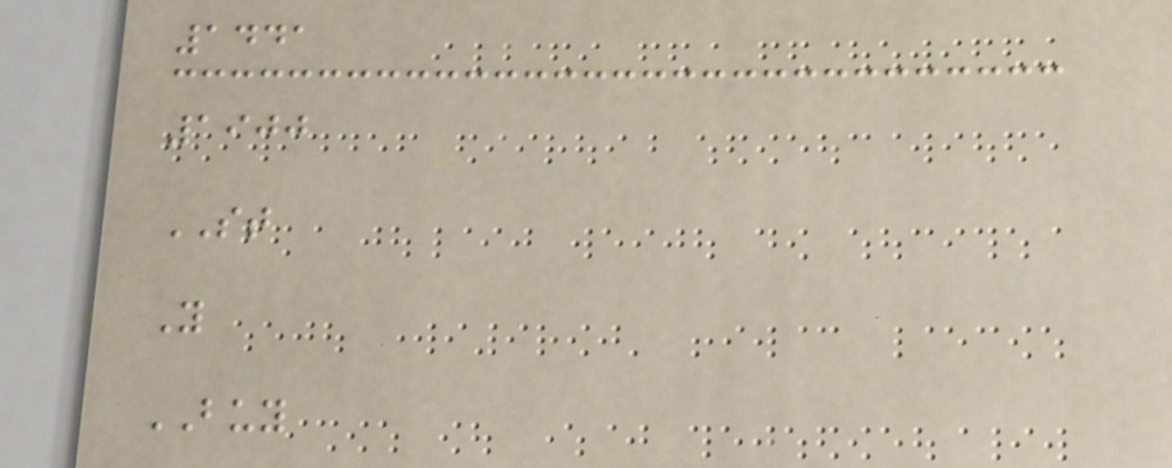1441
1900
ST
Y
BUY
